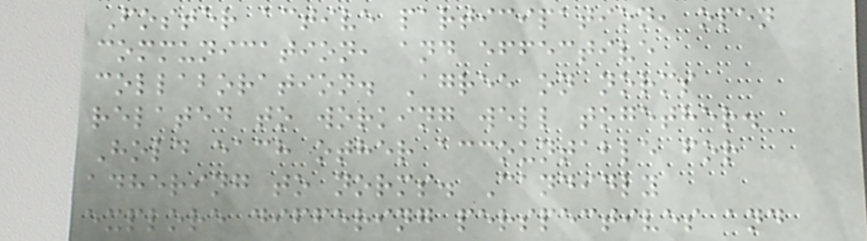Foster active participation, open
communication, and effective
collaboration. Agree on norms
related to working well together.
Hold each other accountable for
adhering to norms. Candidly
explore differing perspectives and
